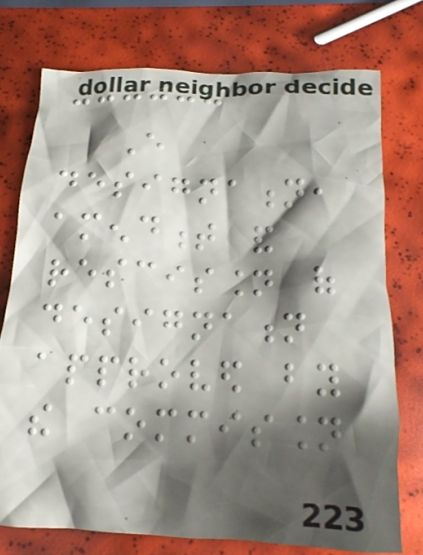Every
designation,
amendment and
rescission of
designation
approved by
the commission
